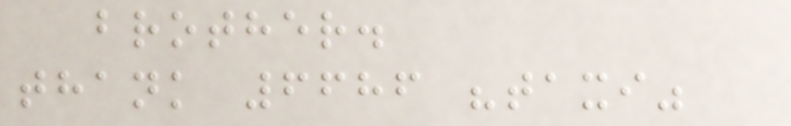brother.
thank 6686 "taxi"
